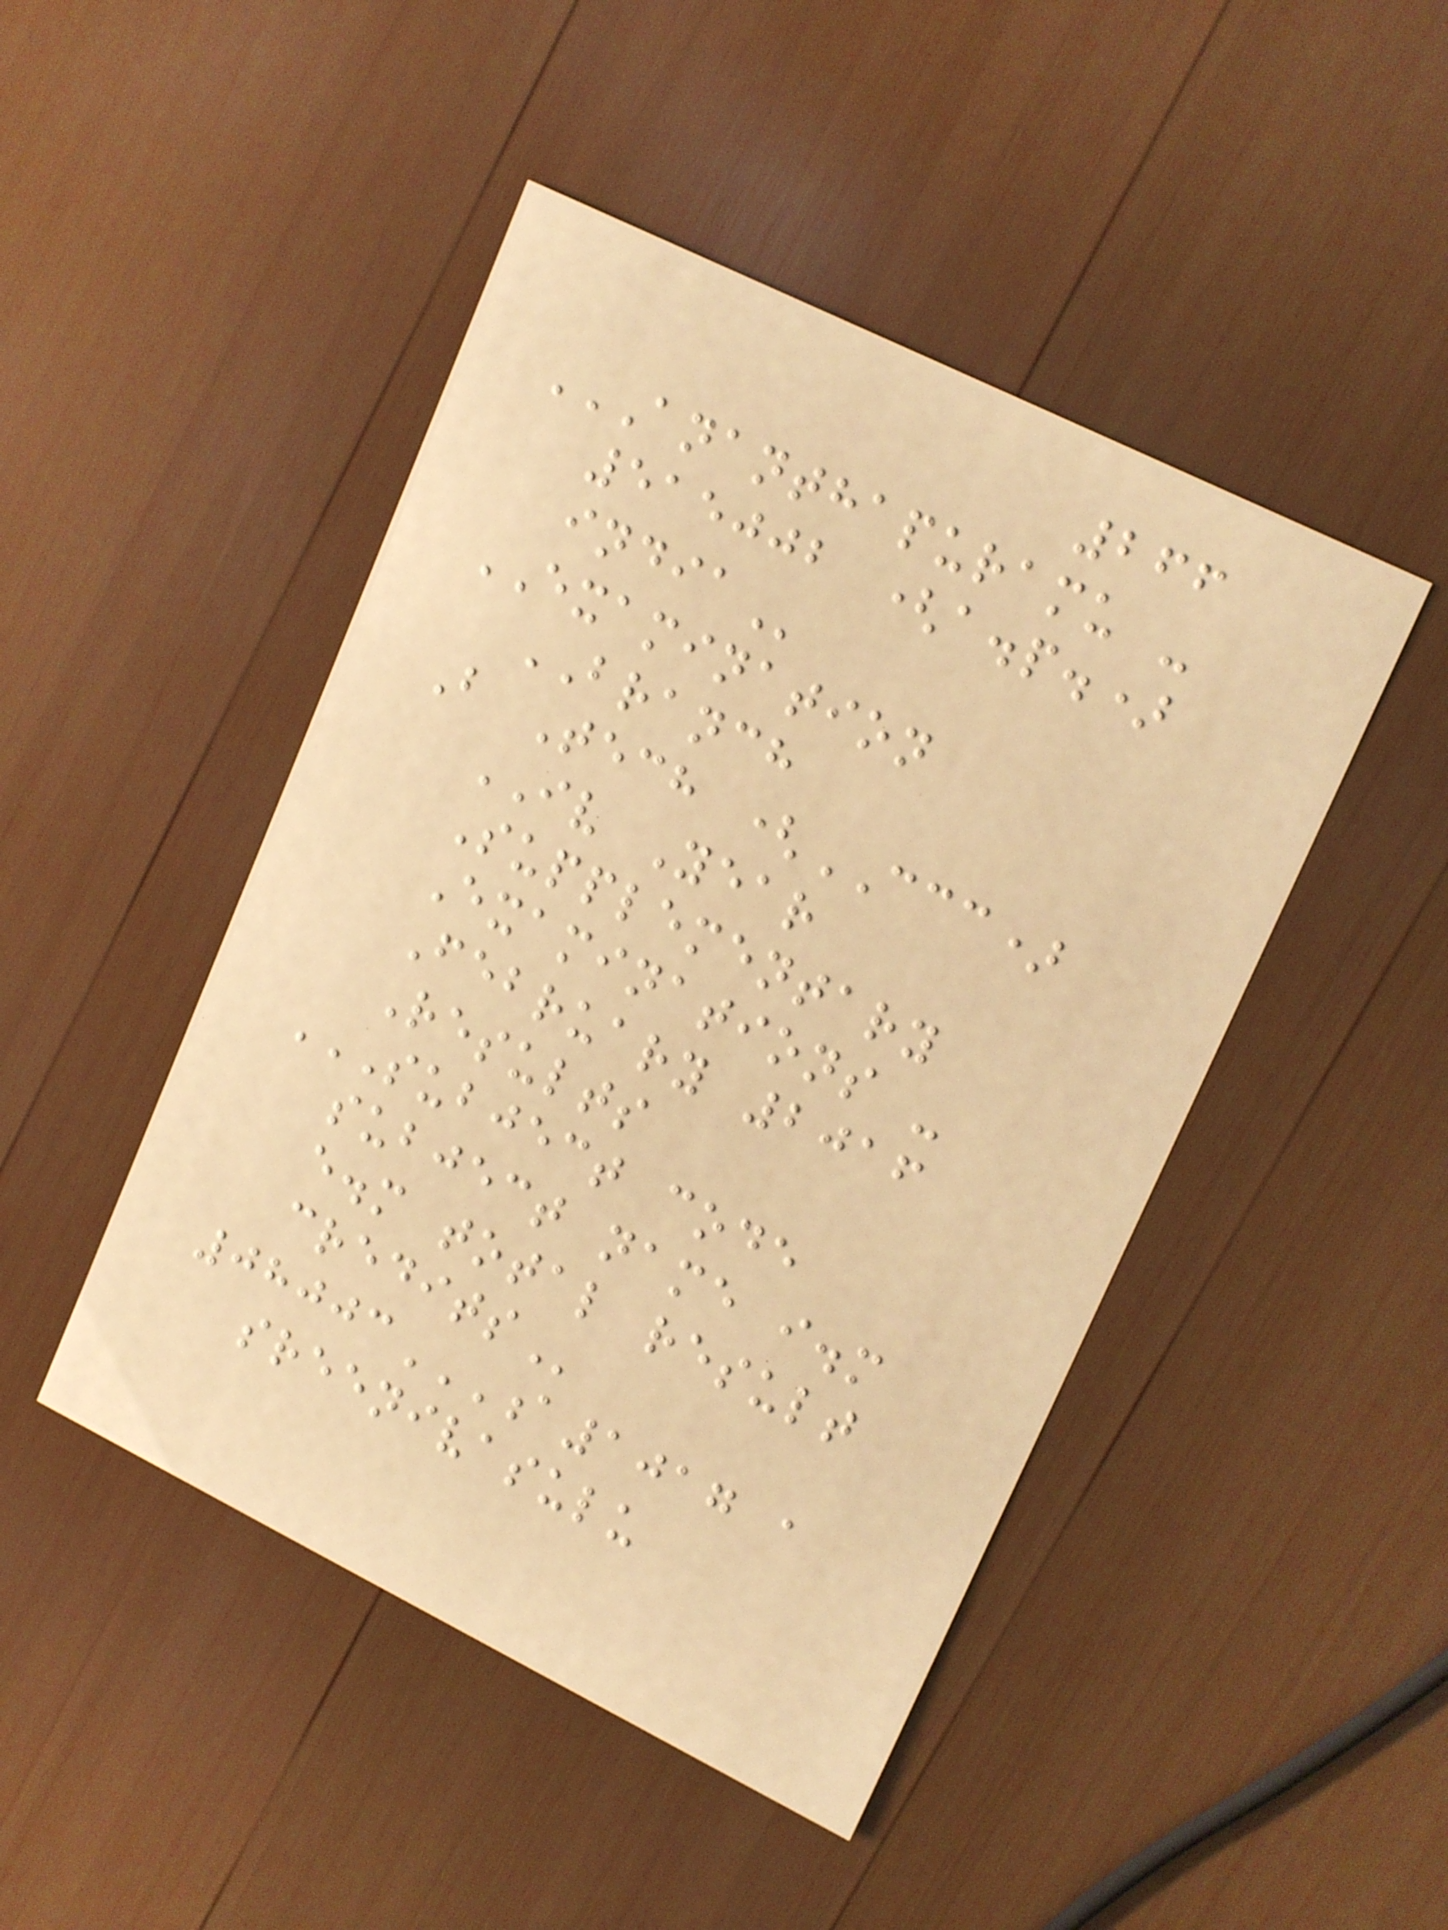266
ANANTHAPURAMU -
515002 (A.P.)
INDIA
EXAMINATION
BRANCH
B Tech (CCC)
IV Year
Supplementary
Examinations -
February 2016
Results
SUBJECT CODE
SUBJECT NAME I.M
E.M TOTAL RESULT
CREDITS
08003A1017 A
SREENIVASULU
